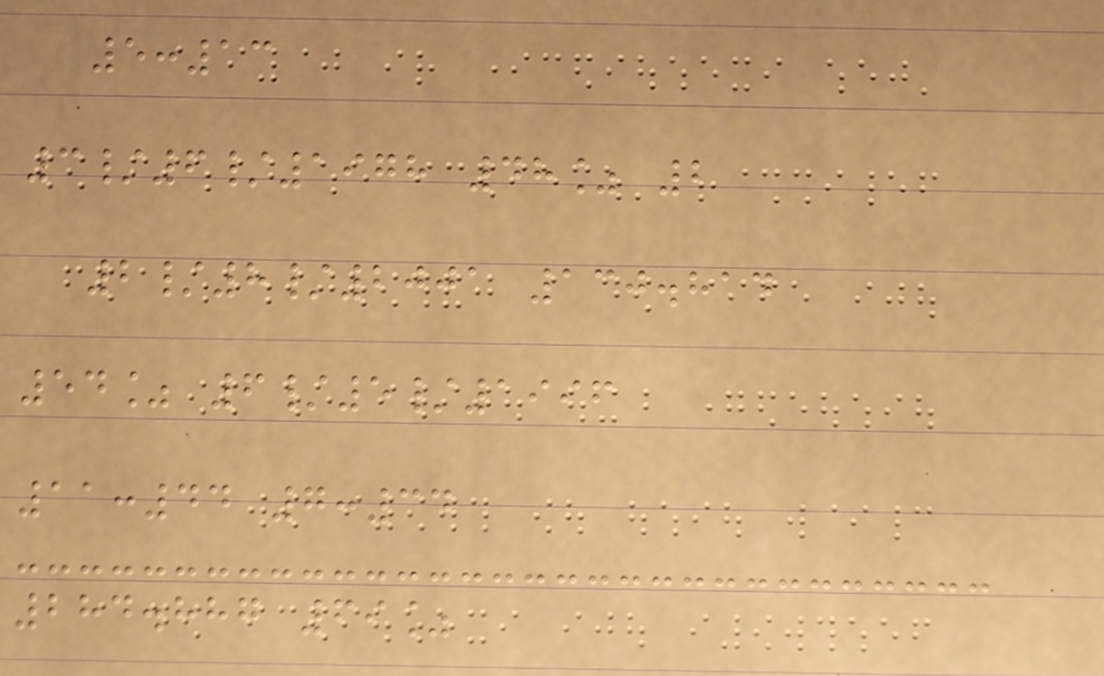5:13
3/6/1978 48% 2
2/8/2001 130.814
54% 6/5/1996
11:44 7:34
284.887 69%
